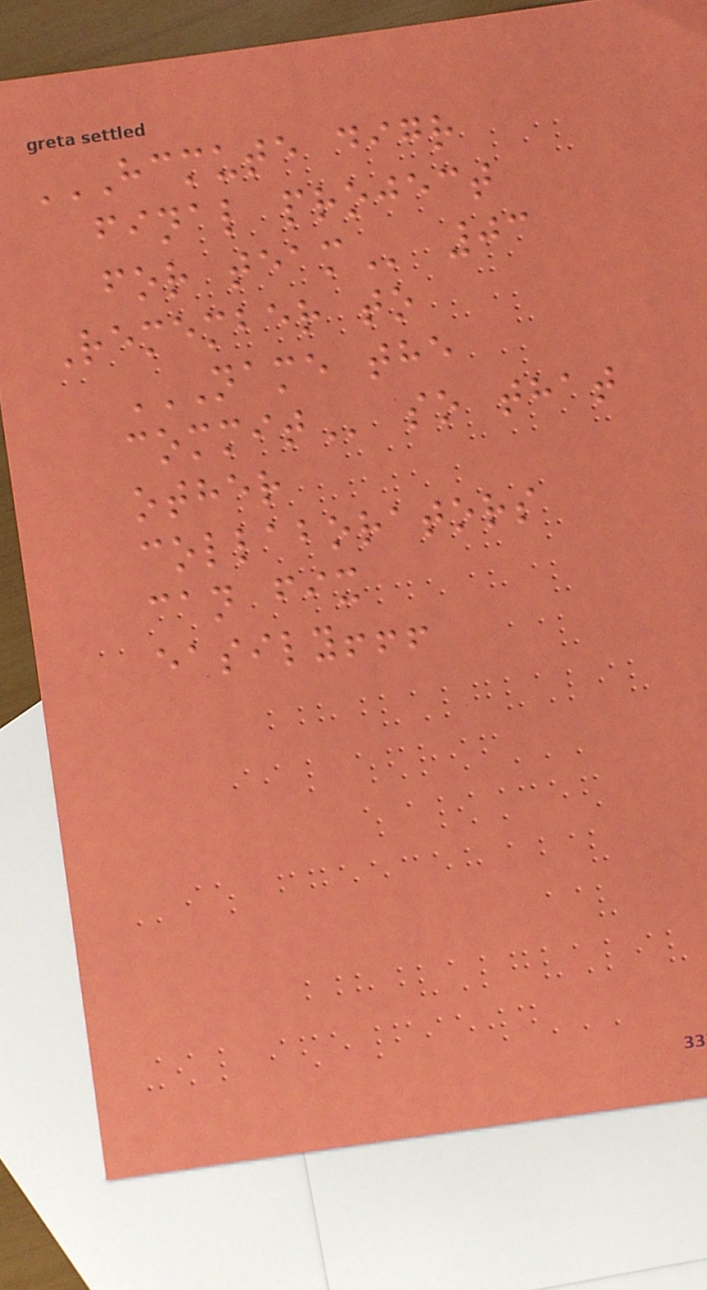HCMUTE DIGR
FINAL PROJECT
FOR TEAM 03
Remember to
NAME THE
COMMIT so that
other
collaborators
can fix
easily!!!
